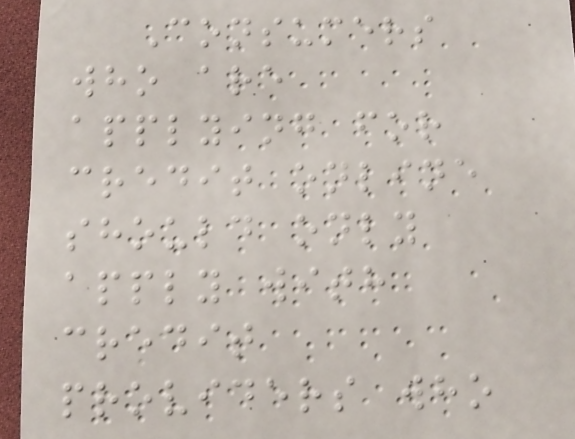Consumers
who are
applying for
credit online
should only
apply with
credit
providers who
